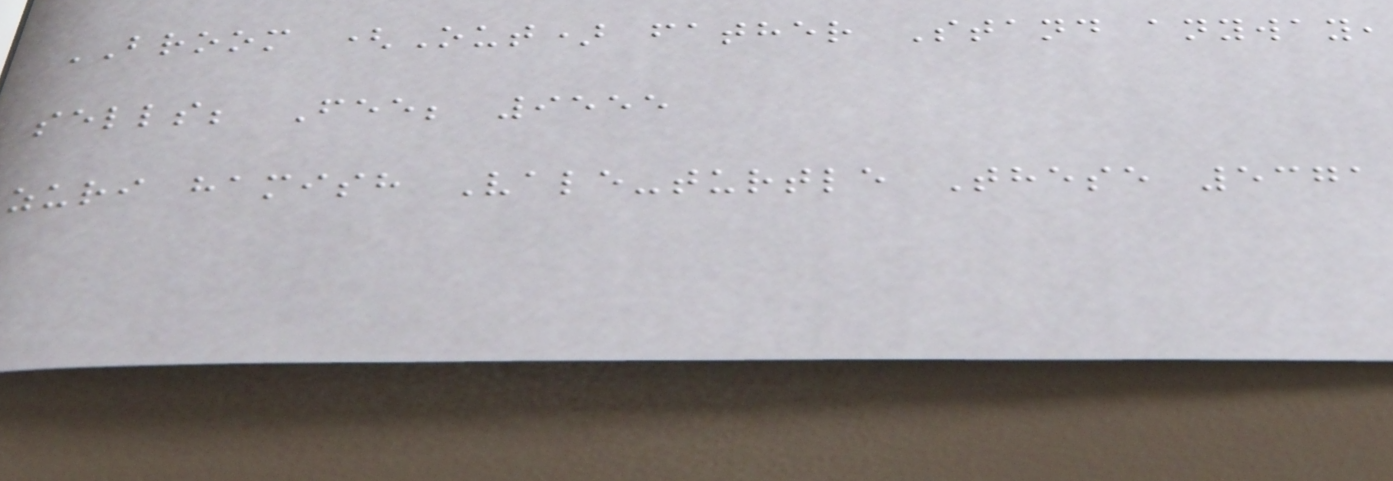BROOM (Out) father Stand anyway,
sells; Fee; 9555
zuri hamish Vale-turtle These 5371
